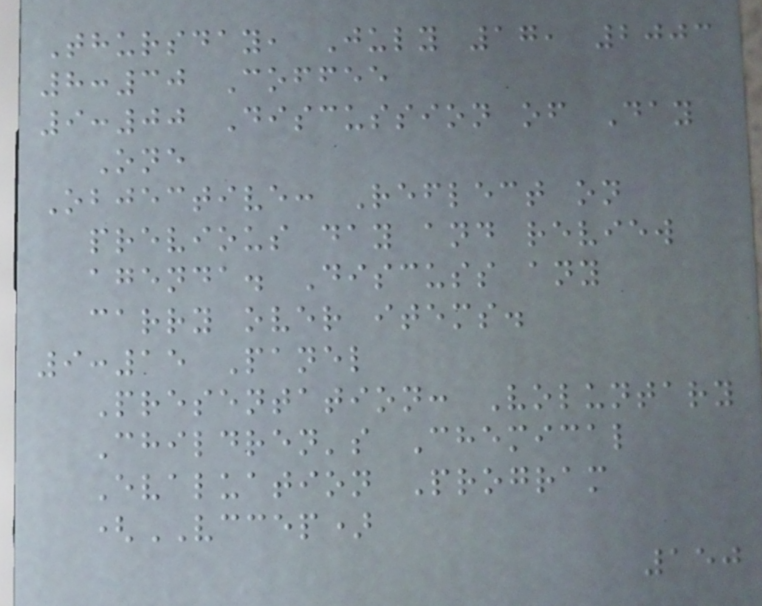Thursday, July 17, 2003
8:30 Coffee
9:00 Discussion of Day
One
Objective: Reflect on
previous day and review
agenda. Discuss any
carry over items.
9:15 Panel
Presentation: Voluntary
Children's Chemical
Evaluation Program
(VCCEP)
150
